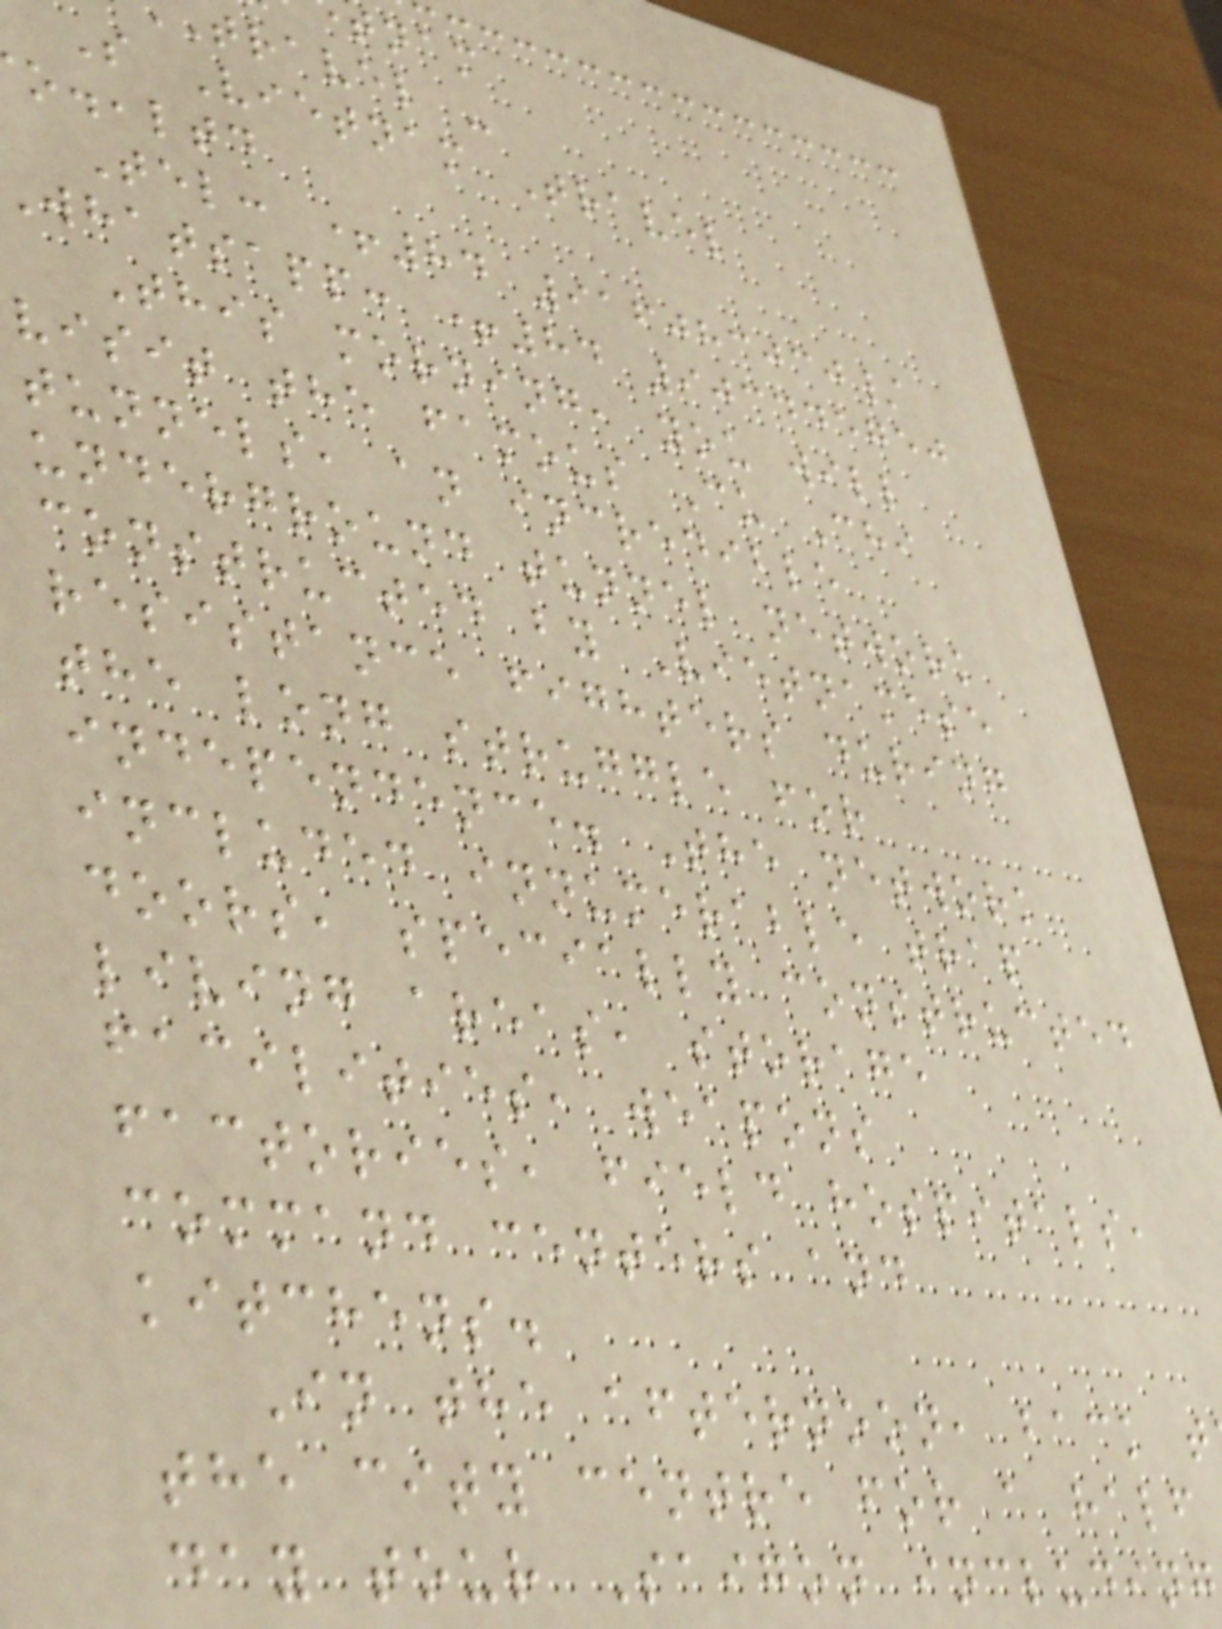tnam
travel -
S Vietnam Travel
o.,ltd
Tel: +84 916083030/
whatsapp: +84 903445750
This morning, you will
visit the famous Cu Chi
tunnels, an incredible
underground tunnel network
constructed by Vietnamese
resistance fighters during
the long struggle for
independence. The network
included innumerable trap
doors, specially constructed
living areas, storage
facilities, weapons
factories, field hospitals,
command centers and
kitchens.
In the afternoon, back t
the city centre for a half
day tour Saigon including
